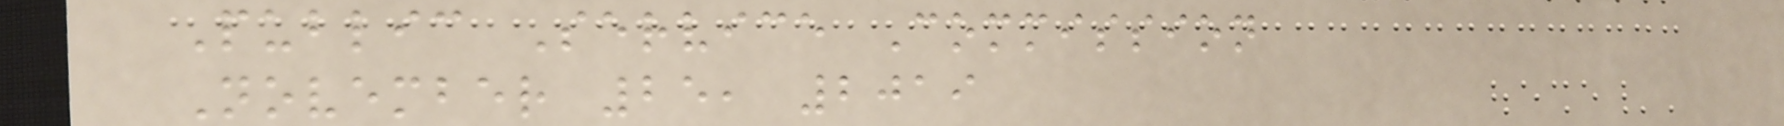Public Service Commission
November 25, 2019
